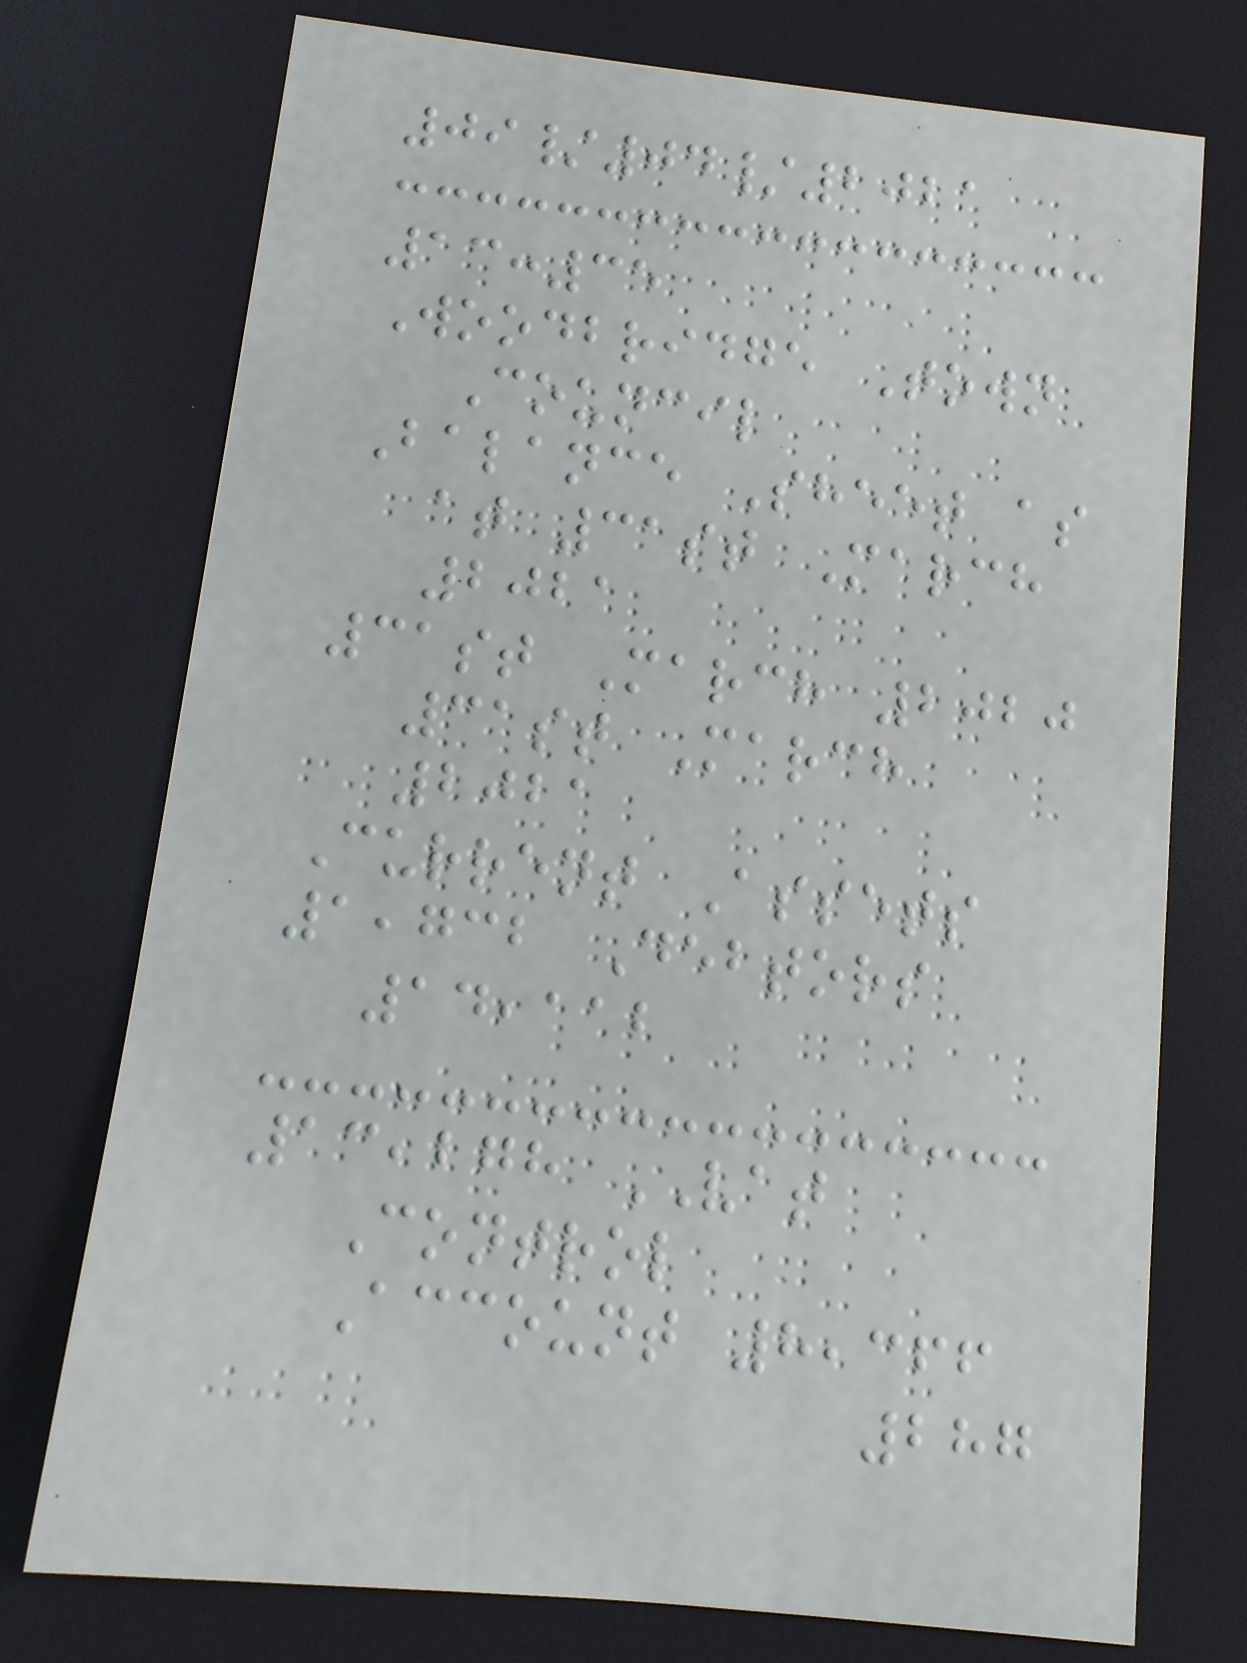09/04/2021
13:35
Woodbridge Town
Council
Balance Sheet as
at 31st March
2021
31st March 2020
31st March
2021
Current Assets
1,732 Debtors
14,112
13,278 VAT
Control
Account 8,366
287
